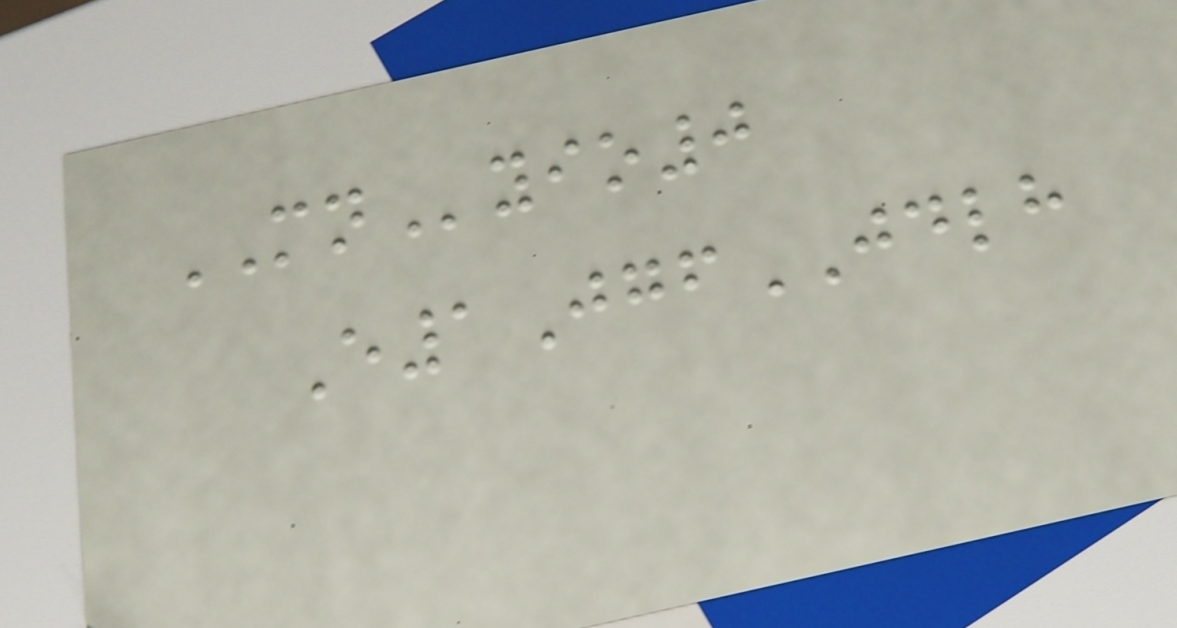MNyio0
E1JgfJDLH
